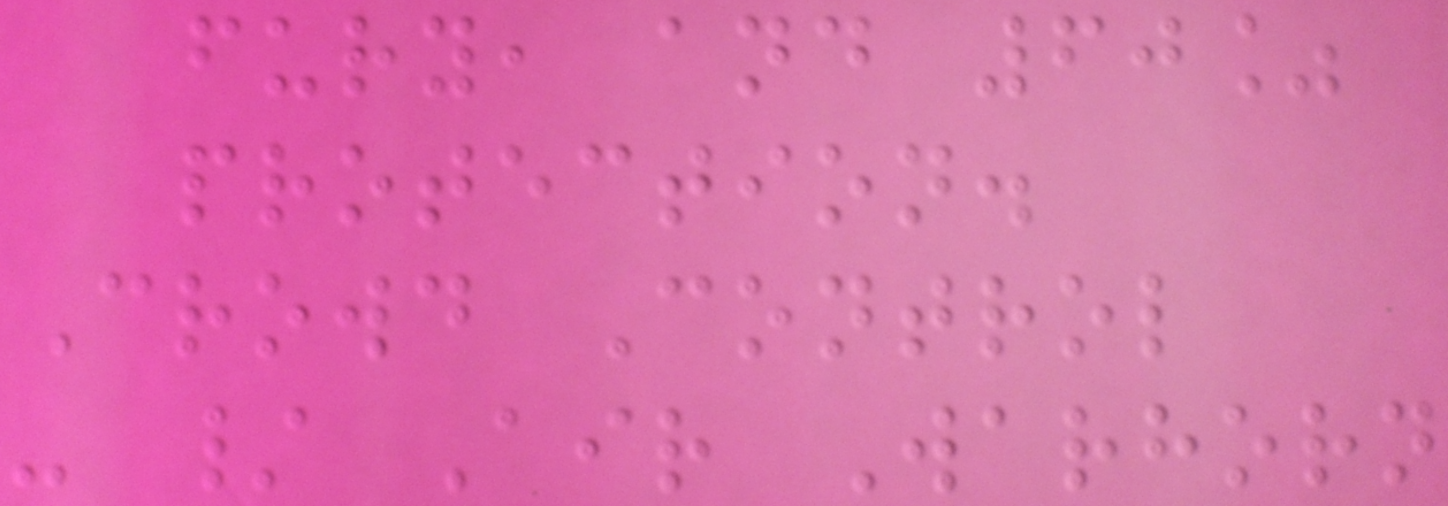fury, and 60%
protection.
Crowd Control
- / Air Warhorn
